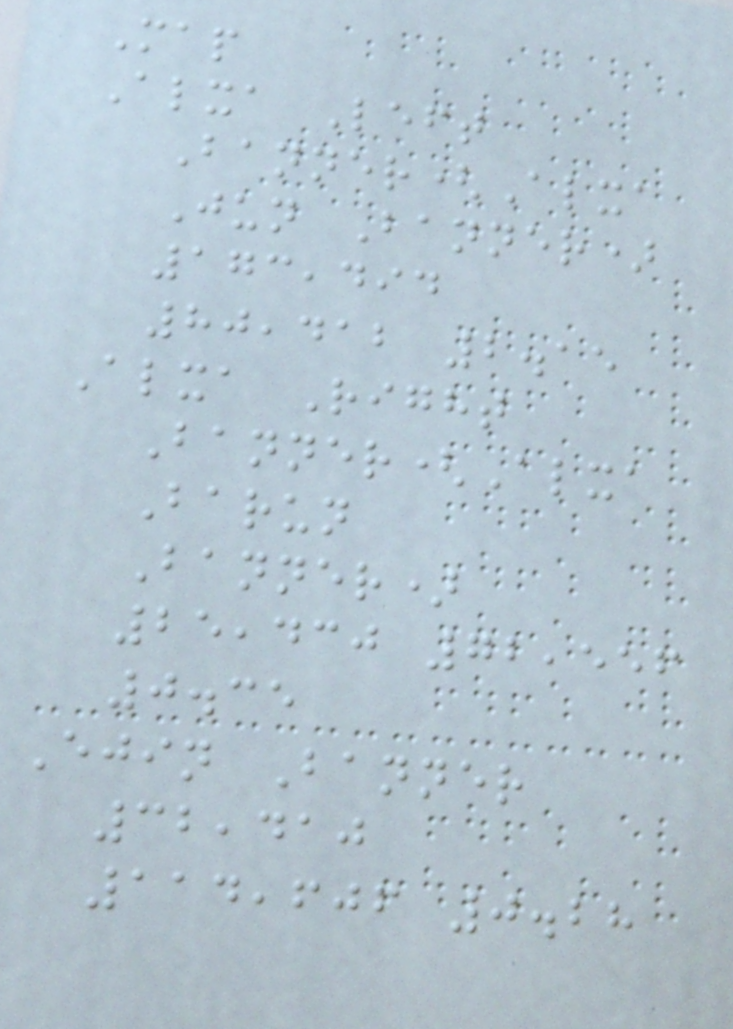Map
Alxa Left
Banner(Alxa
Jun Banner)
173,494
80,412 2.15
Alxa Right
Banner(Alxa
Barun
Banner)
25,430 72,556
0.35
Ejin Banner
32,410
114,606 0.28
